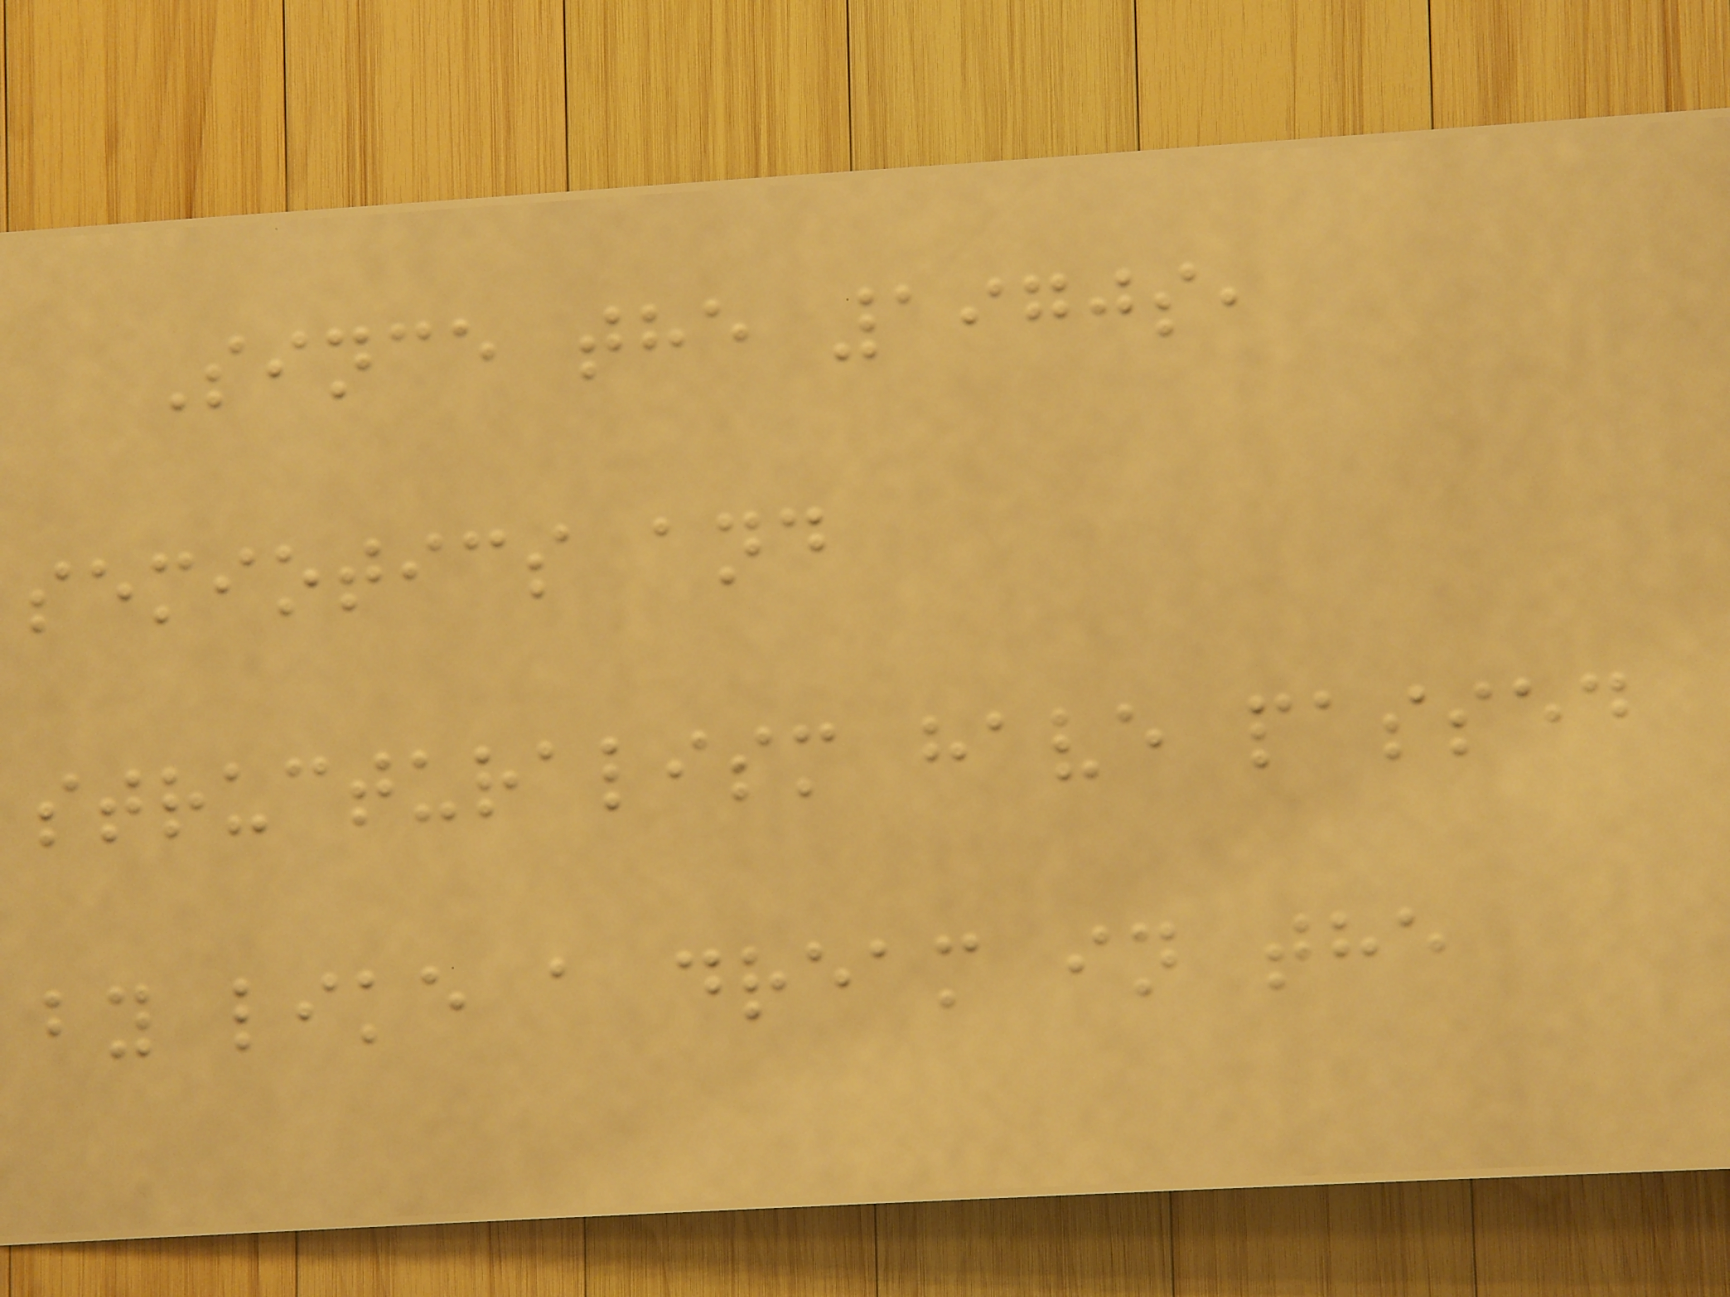Since the 1970s,
semiotics and
structuralism have passed
by like a dream in the
